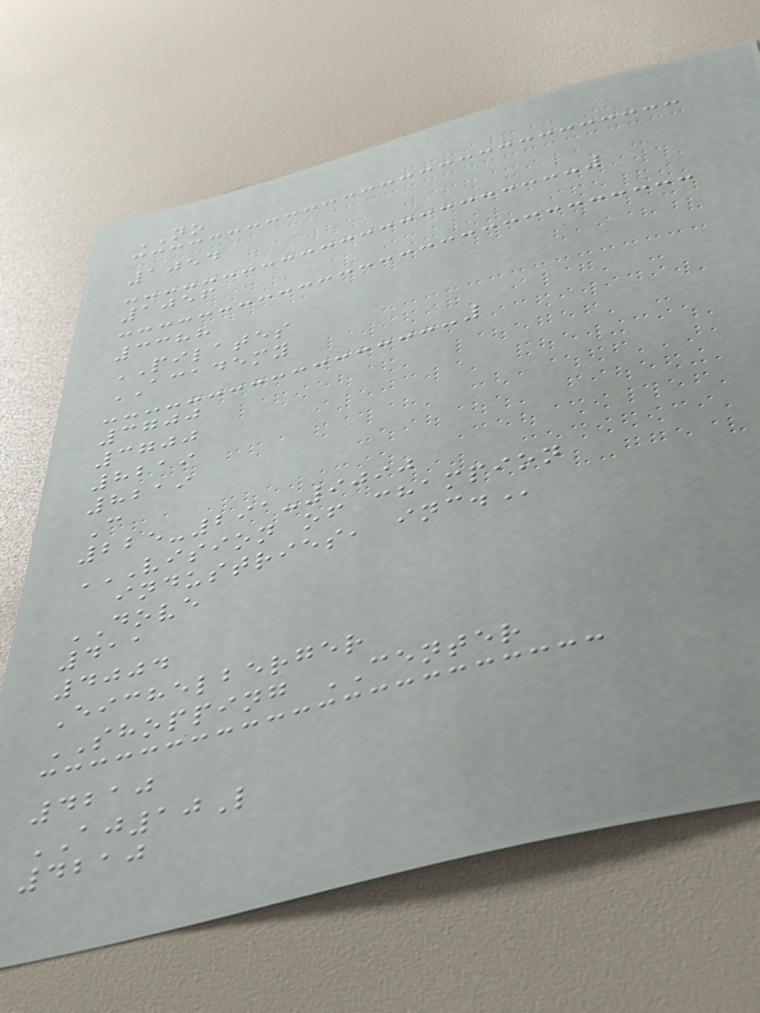NO
1054
1056
3388
PILATES
ACADEMY
3700
3700
8219
8219
C
225-291-9090
VISION OF CHAMPION
INDUSTRIES, INC.
DOVE
411
4004
Eichelberger
SHOPPING CENTER
4210
AJ10L
4210
